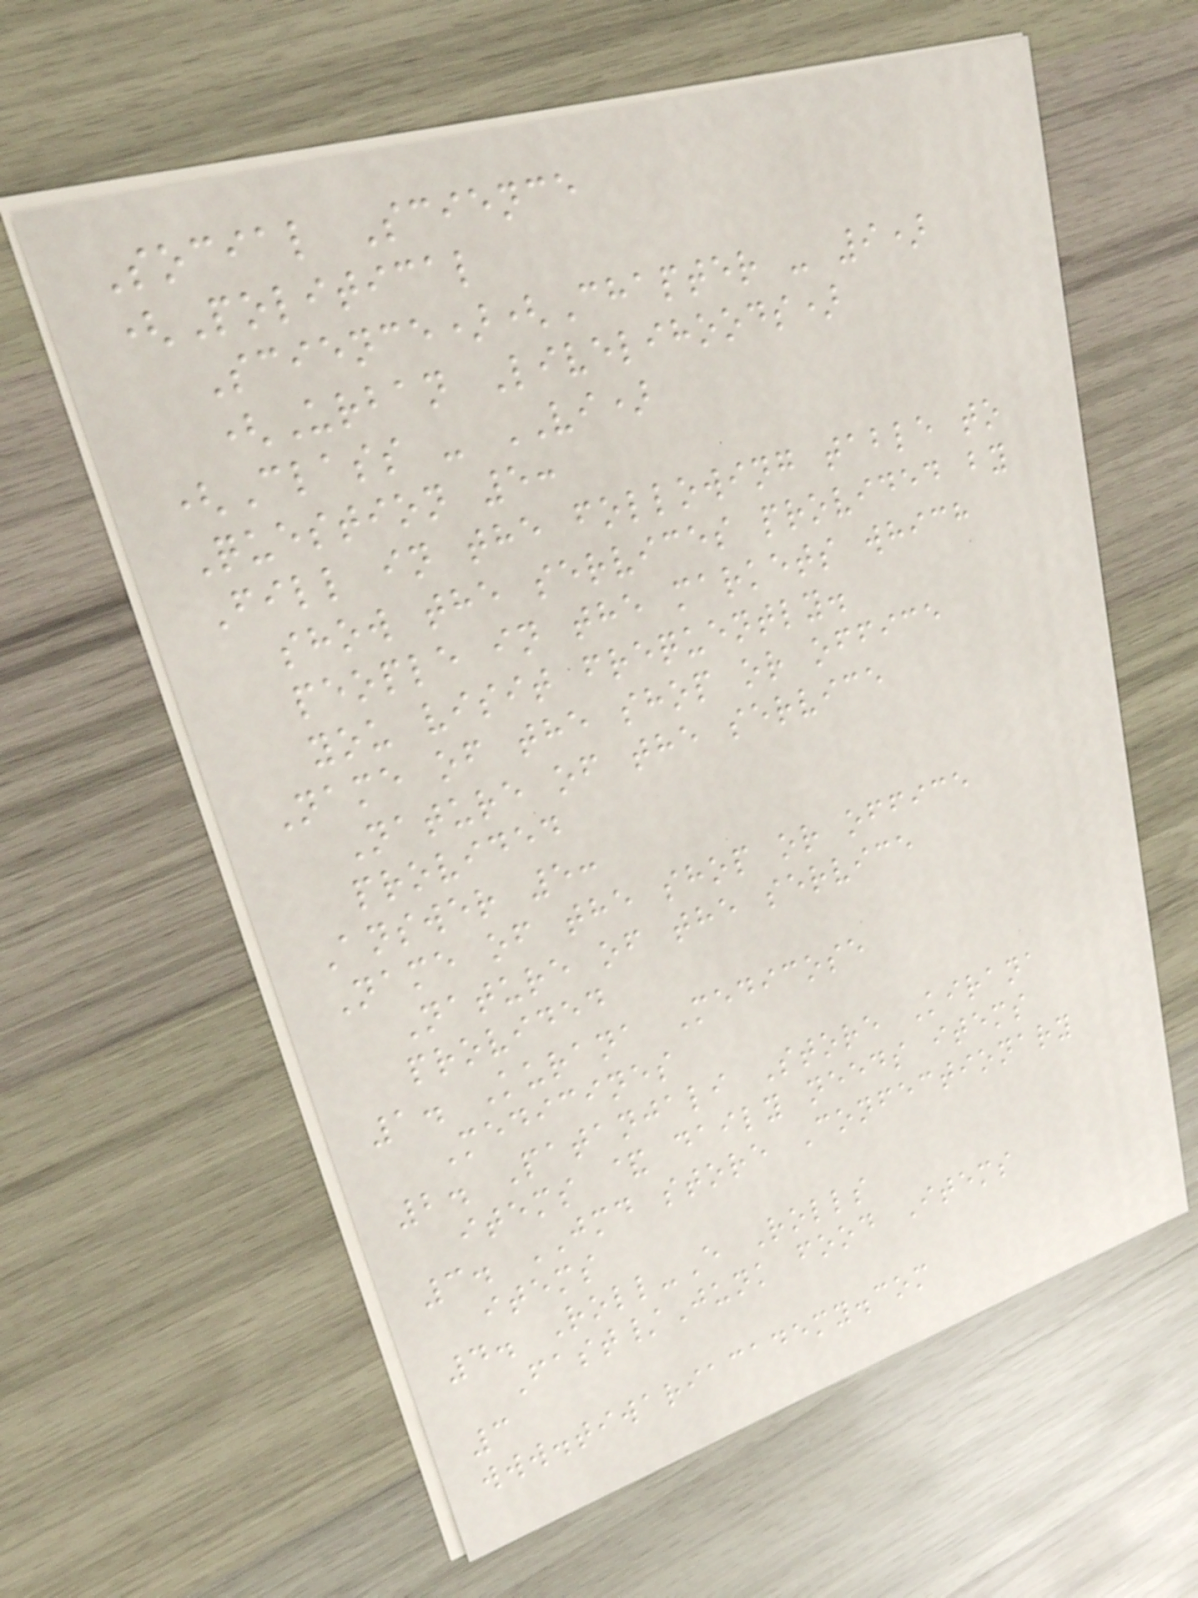Social Science
(Political
Science)(Chapter - 9)
(Urban Livelihoods)
(Class - VI)
Question 5:
Fill in the following table to
show the services provided by
people in the markets which
you visit frequently.
Name of the shop or office
Nature of the service
provided
Answer 5:
Name of the shop or office
Nature of the service
provided
1. Kurana Medicose
Medicines
2. Patanjali Store Kirana
items & daily needs items
3. JMD store Confectionary
items
4. Roll-E Rolls
Fast/Junk food Items
3
www.tiwariacademy.com
